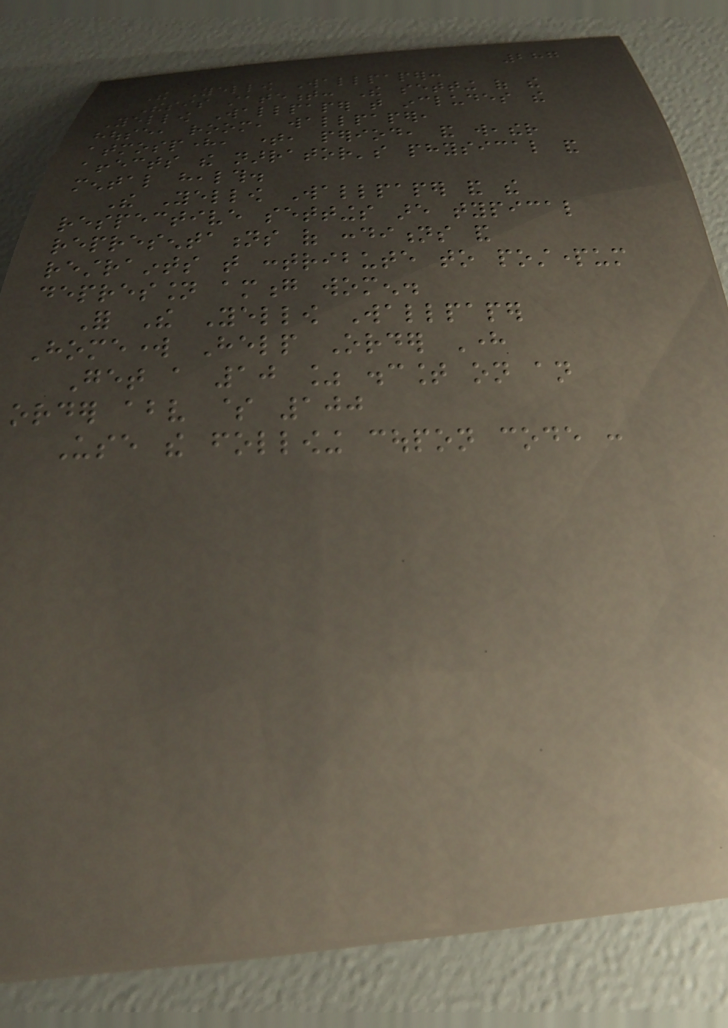287
The Yellow Wallpaper:
Thesis statement: The setting of the
Yellow Wallpaper that includes the
house, room, wallpaper,
atmosphere, time, period, and weather
affects the narrator's physical and
mental health.
The Yellow Wallpaper and the
respective settings are typical
representations of conditions and
restraints that contribute to postpartum
depression among women.
For The Yellow Wallpaper
Homework Help Order Here
Get a 10 % discount on an
order above $ 100
Use the following coupon code :
